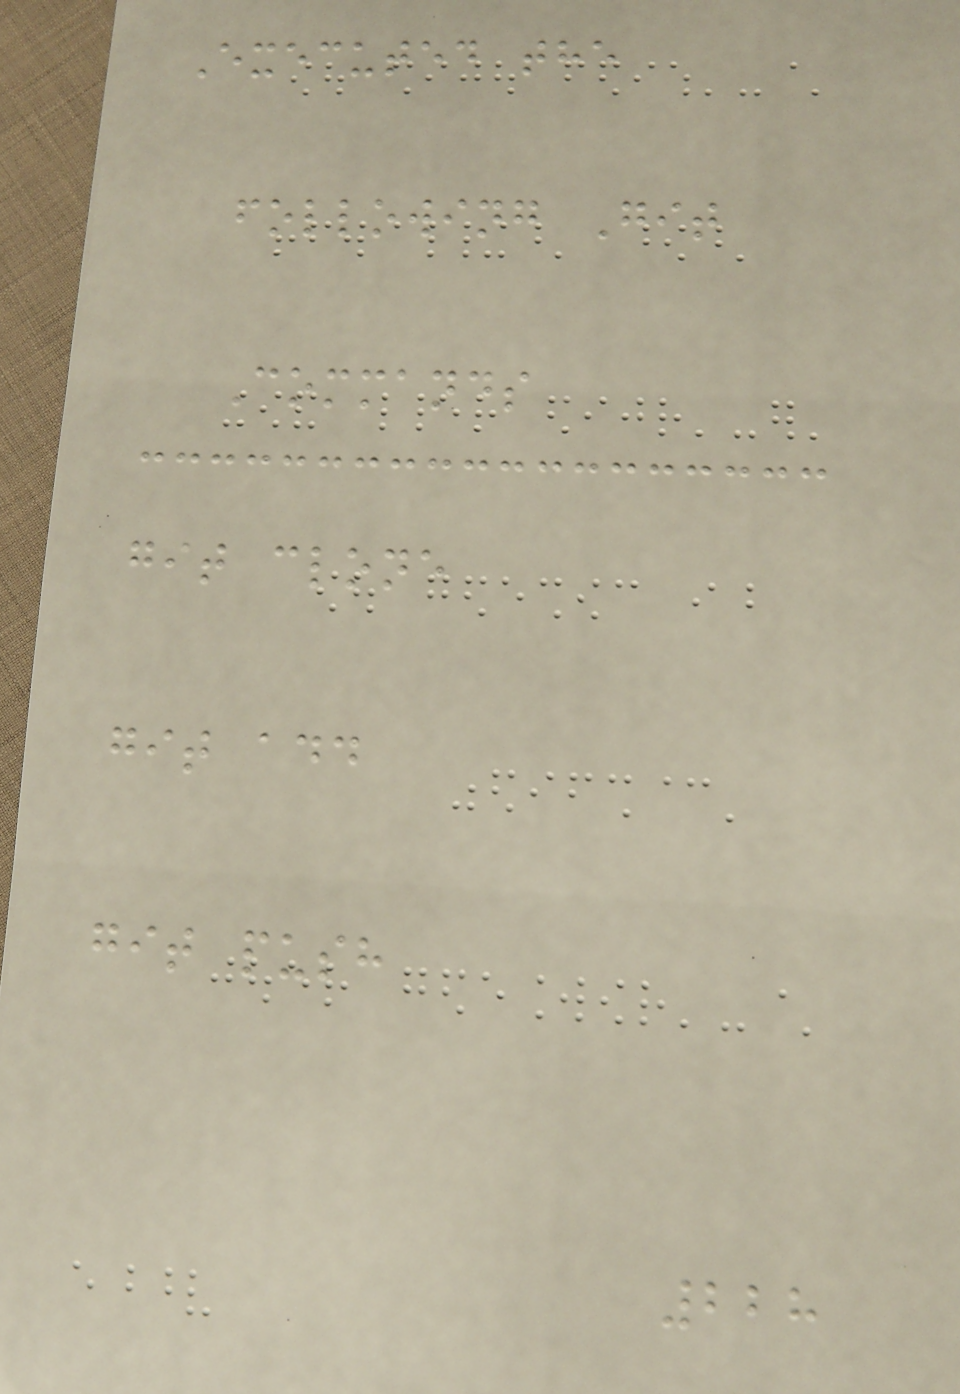Executed the
following Git
Commands
git clone
git add
git push
228
